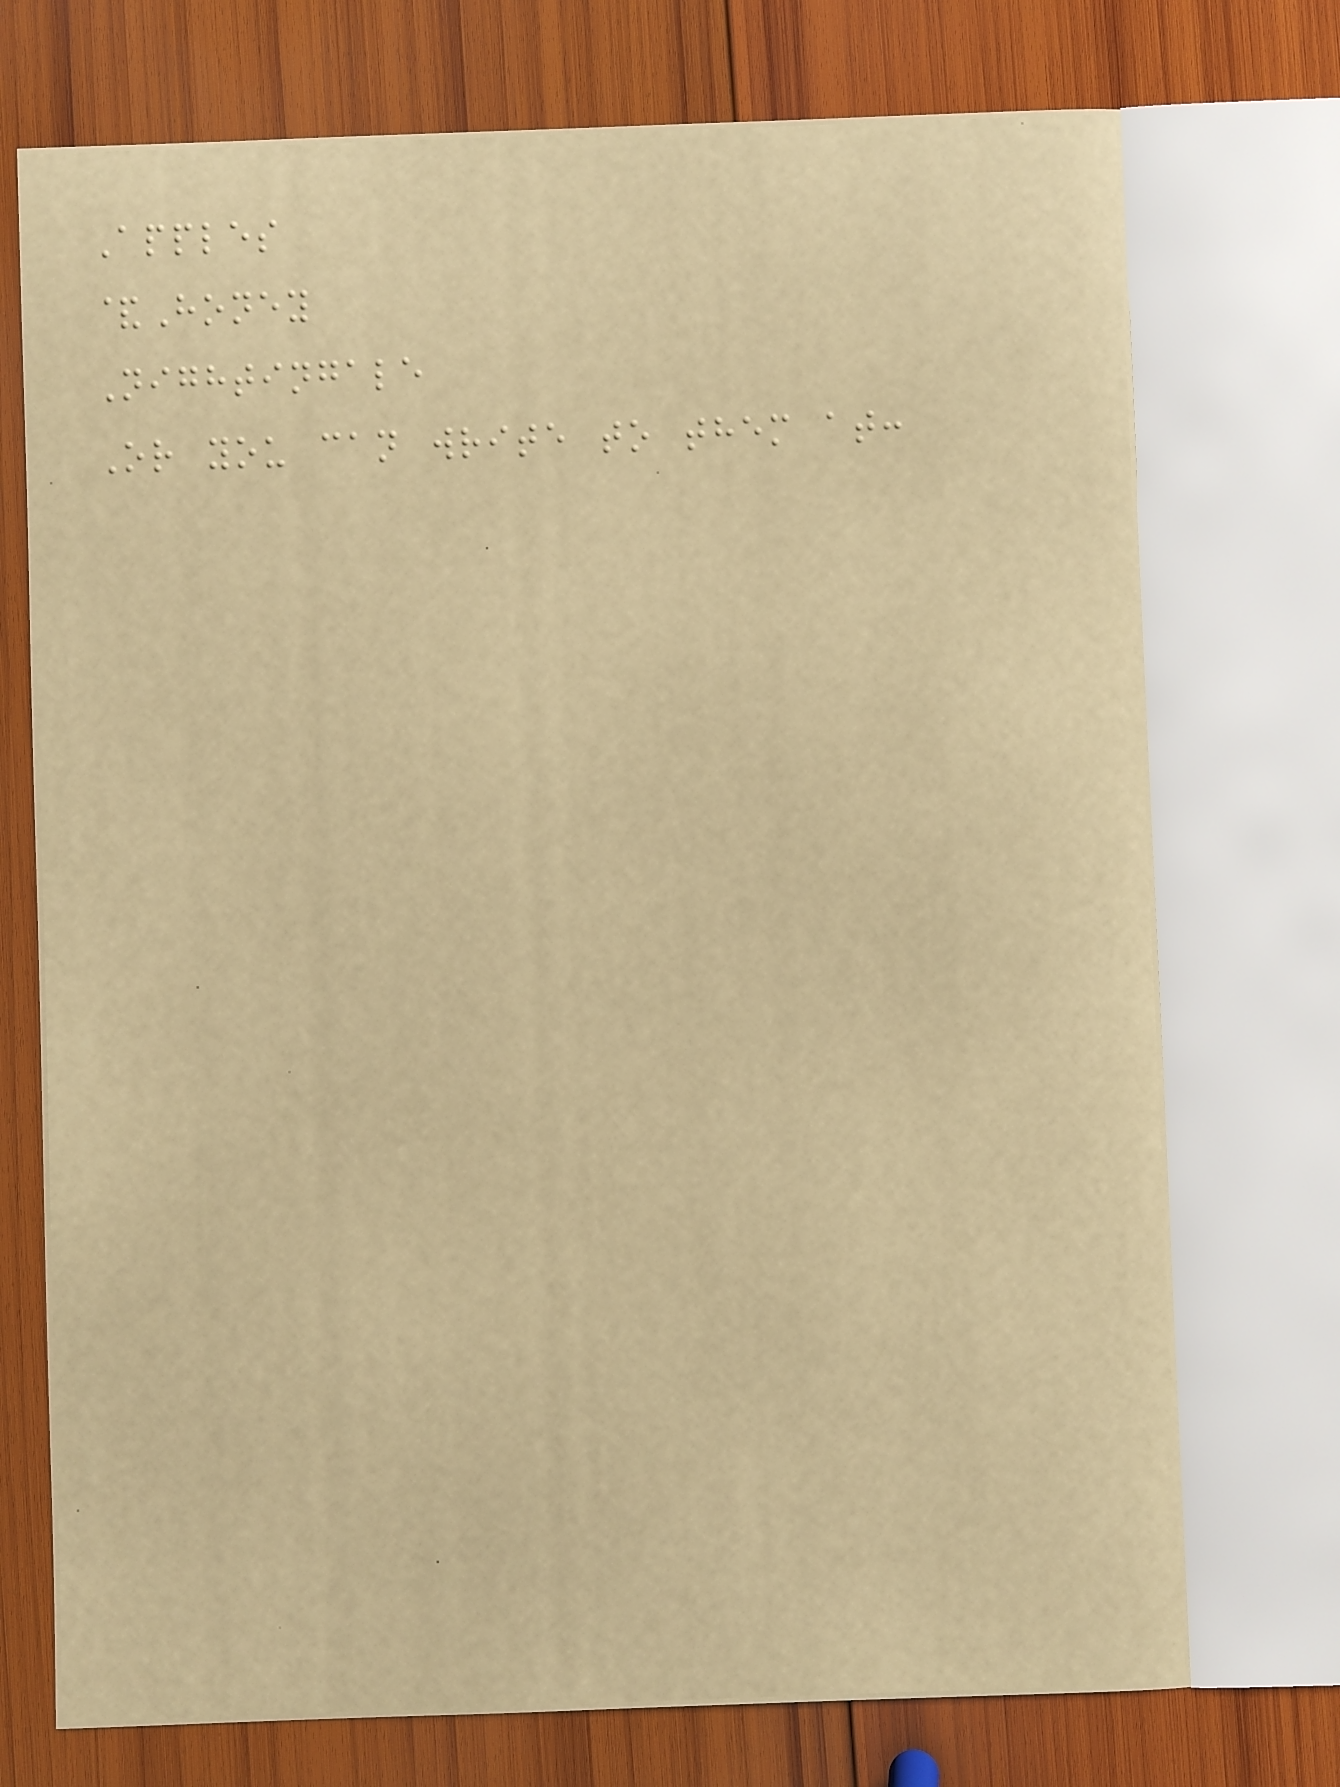Apples
&Honey
Nightingale
Or you can write to them at:
